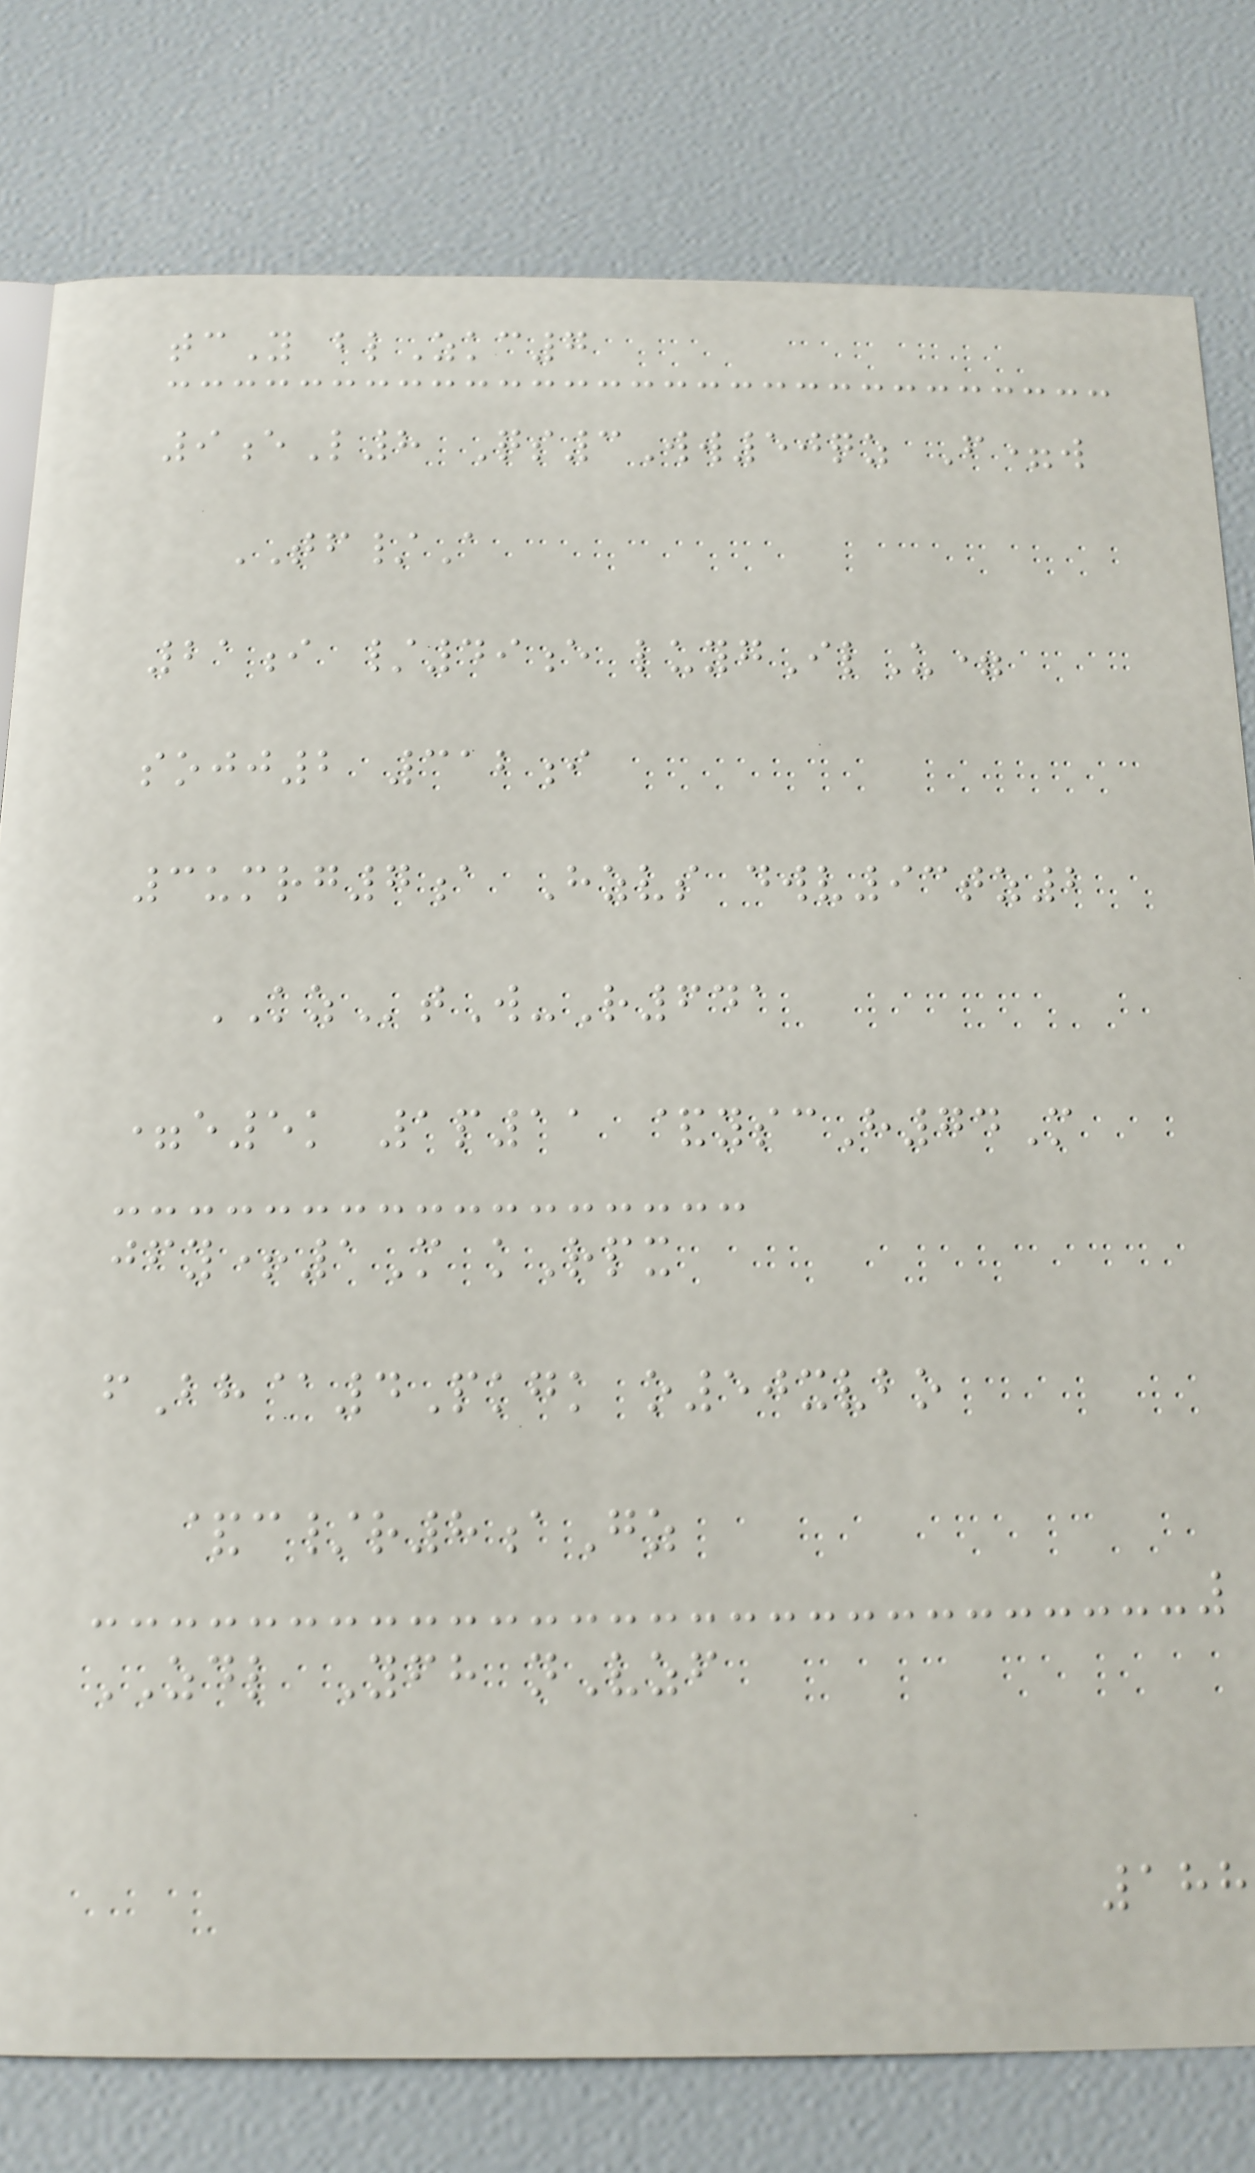tcY blZkc7
9eL8 Qs3Ww50qz F=w
TF/A
21i /49e luygIlU=
sojj2 312i
3umrg7a Hzvs dwv93tz2
KZtW-R641
=e5k 1p11 &yscH74M
jfy+1M kRpx
fBh@4Pkgk o50xvbo
&c/r8aGz
ZDL Yfh nVzf
188
